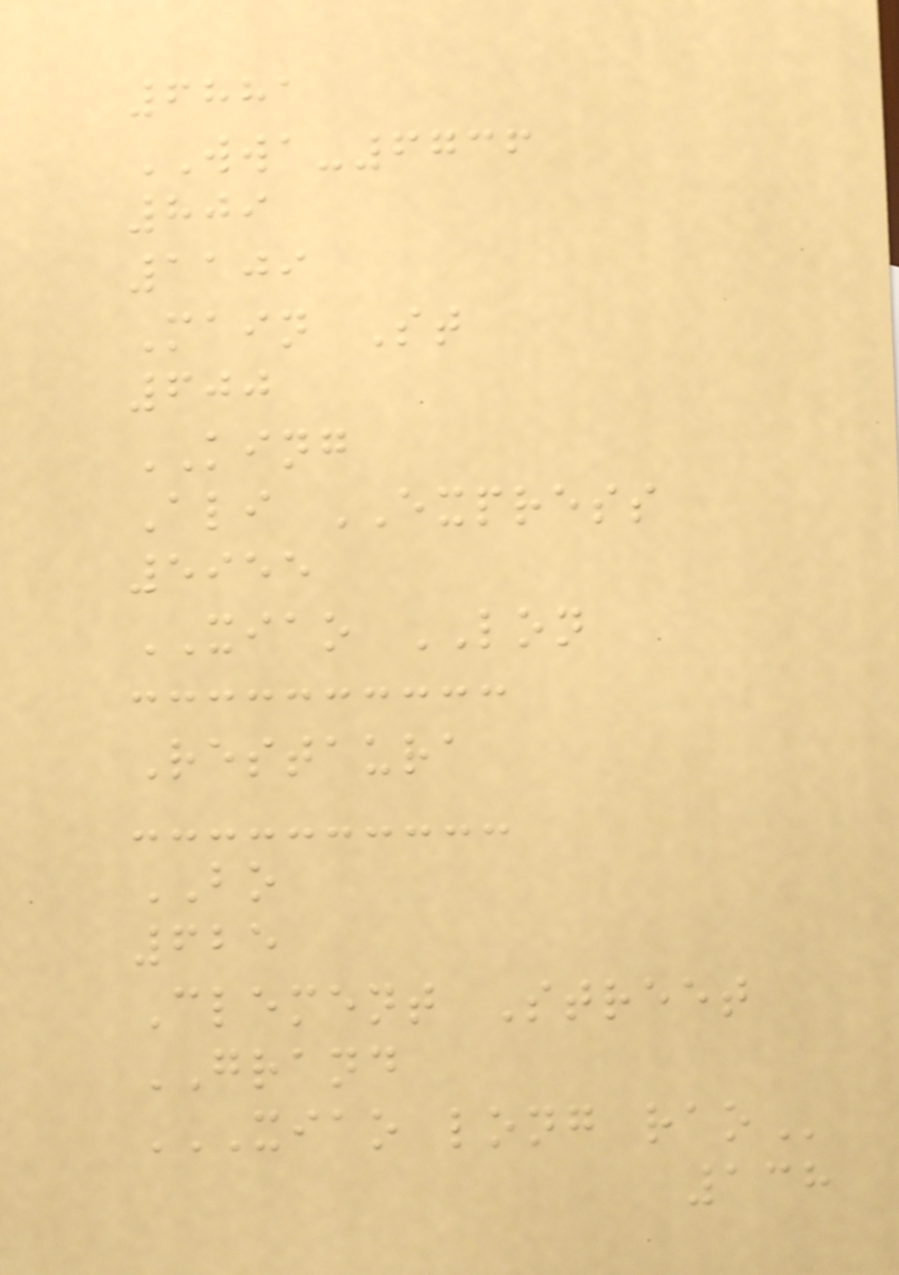6881
WWA-6736
809
1109
Main St
600
KING
Ali EXPRESS
5955
XIAO LON
Restaura
BO
625
Clement Street
GRAND
XIAO LONG RAO
138
